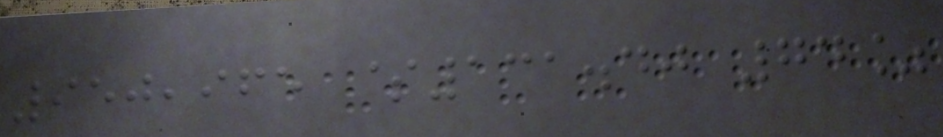950,965 $131.40 74%
